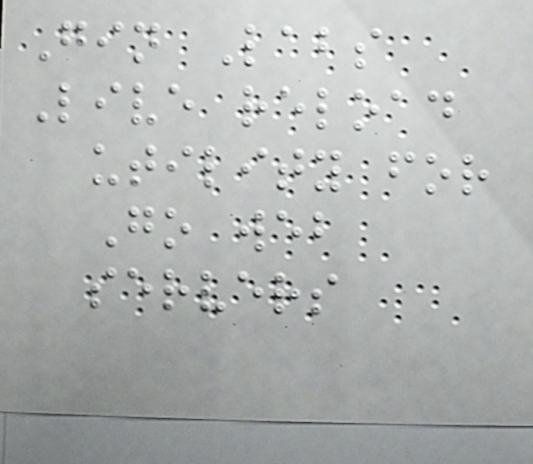Gin Labs
Live reload
utility for
Go web
servers
